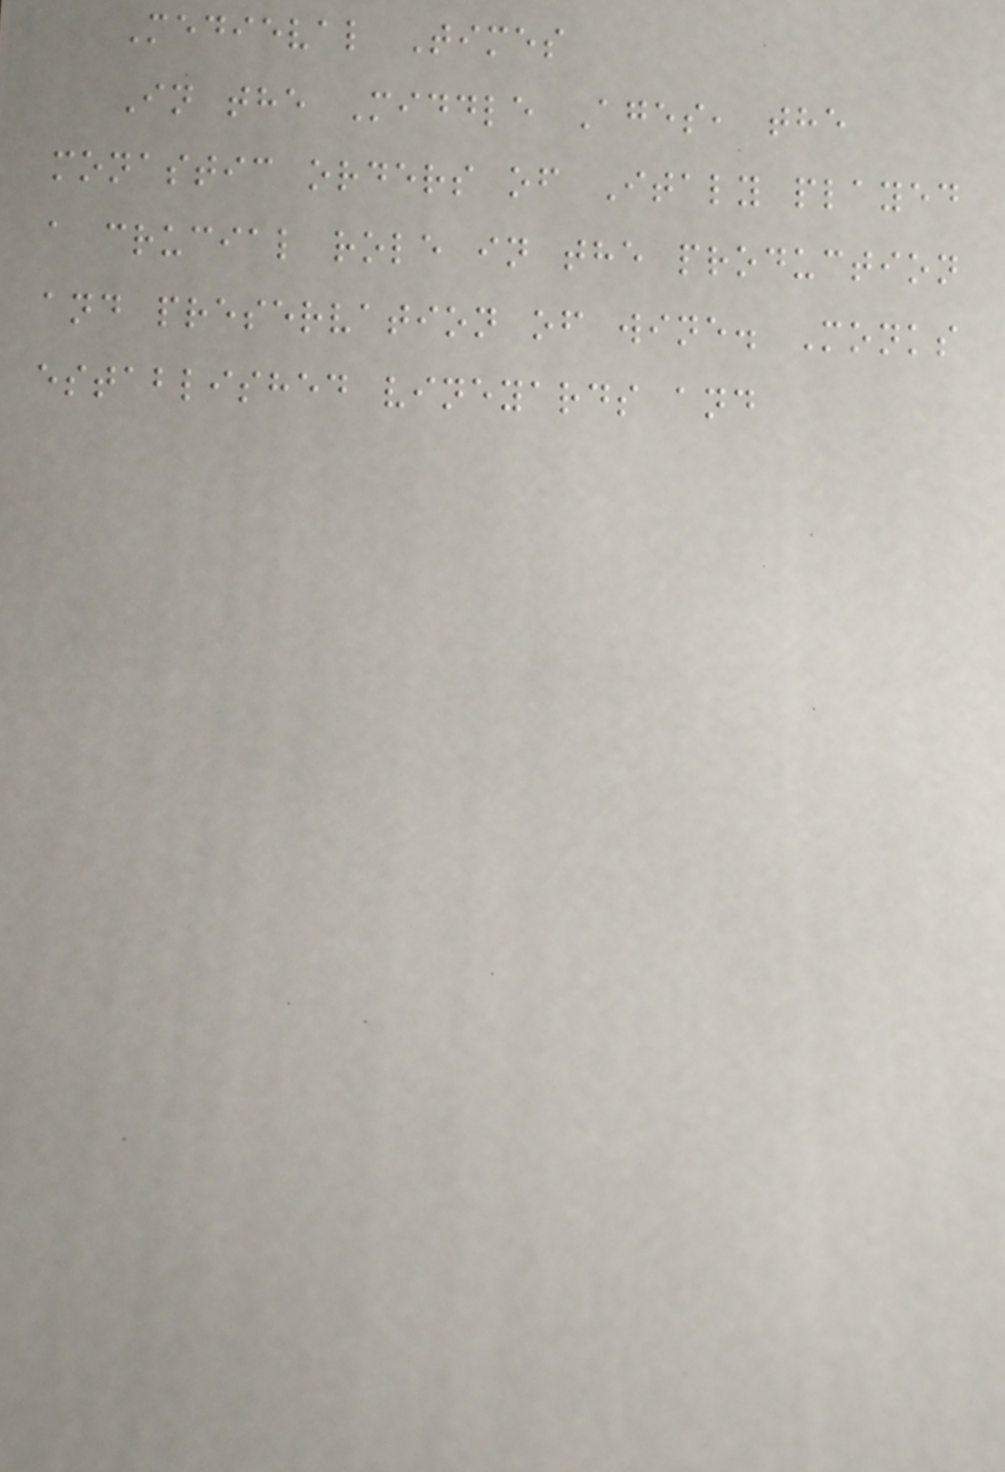Medieval Times
In the Middle Ages, the
monastic orders of Italy played
a crucial role in the production
and preservation of wine. Monks
established vineyards and
